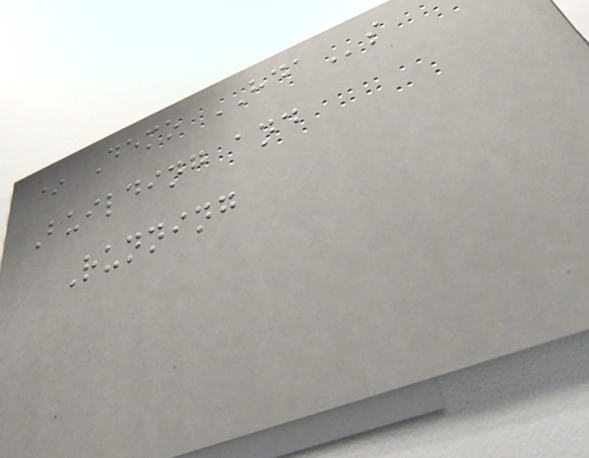* Demo HDAs
Building and
Running
